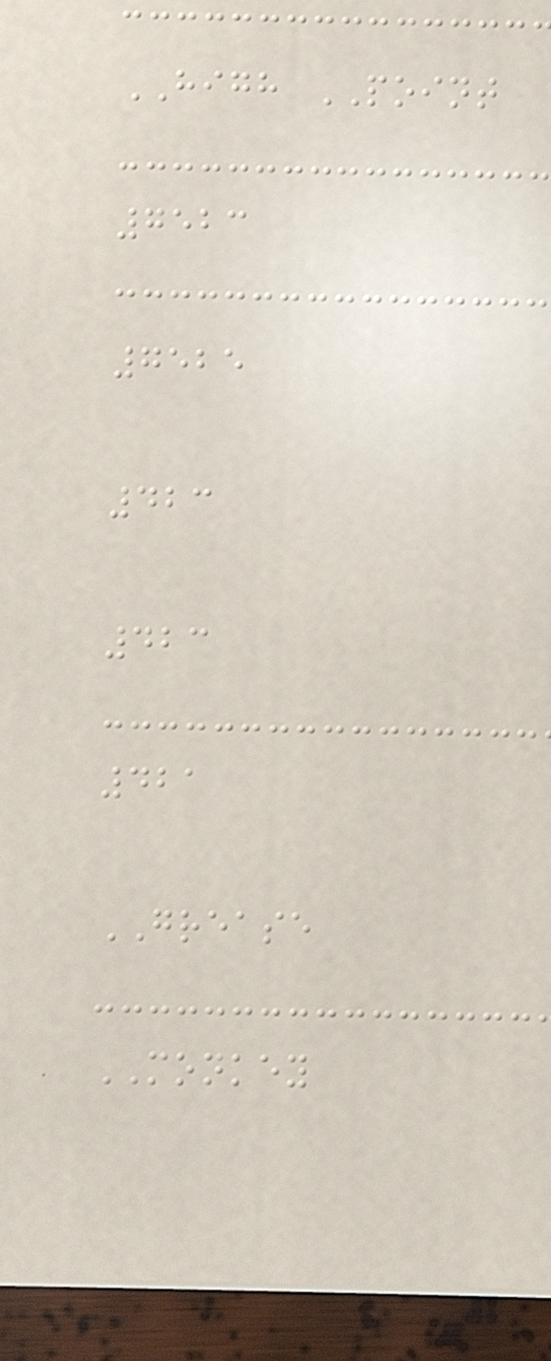HIGH POINT
7523
7525
423
423
421
GREASE
MONKEY
